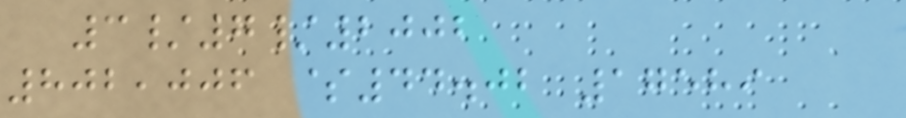3/7/2002
802,006 $44.02 17589
